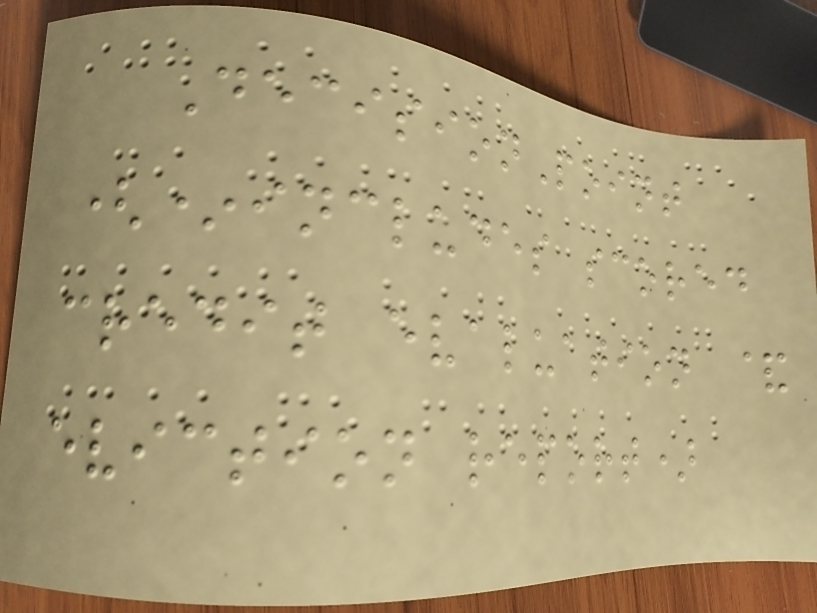DecisionPoint
(*includes scored
credit evaluation &
eviction report)
